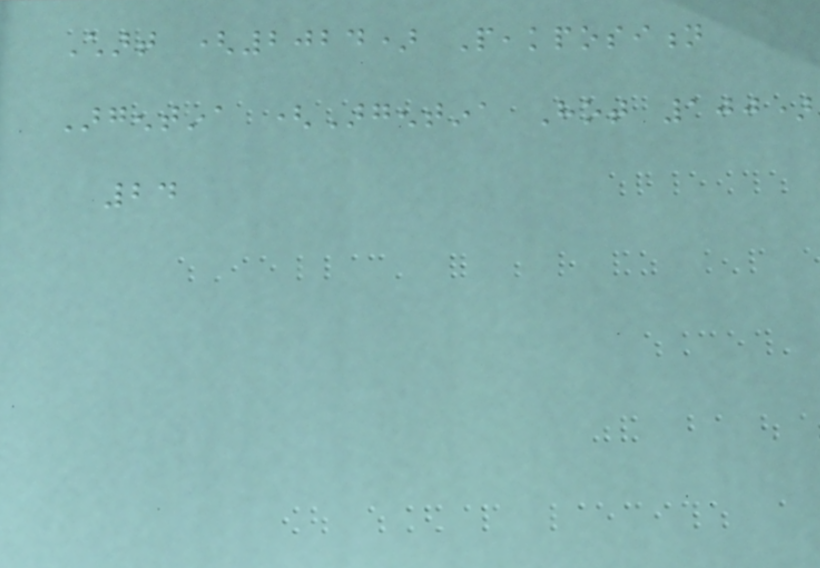Chart (2024) Peakposition
Argentina (Argentina Hot 100)
24
